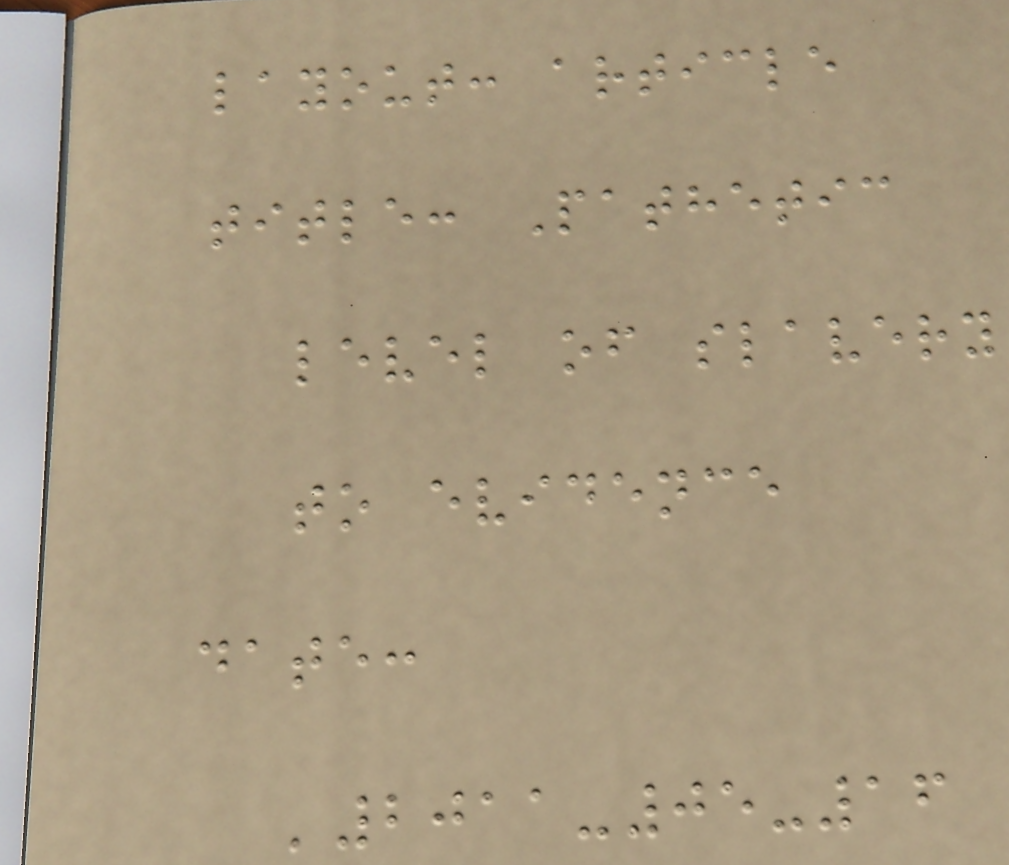layout: article
title: Pathetic
level of slavery
to evidence
date:
'2011-05-16
